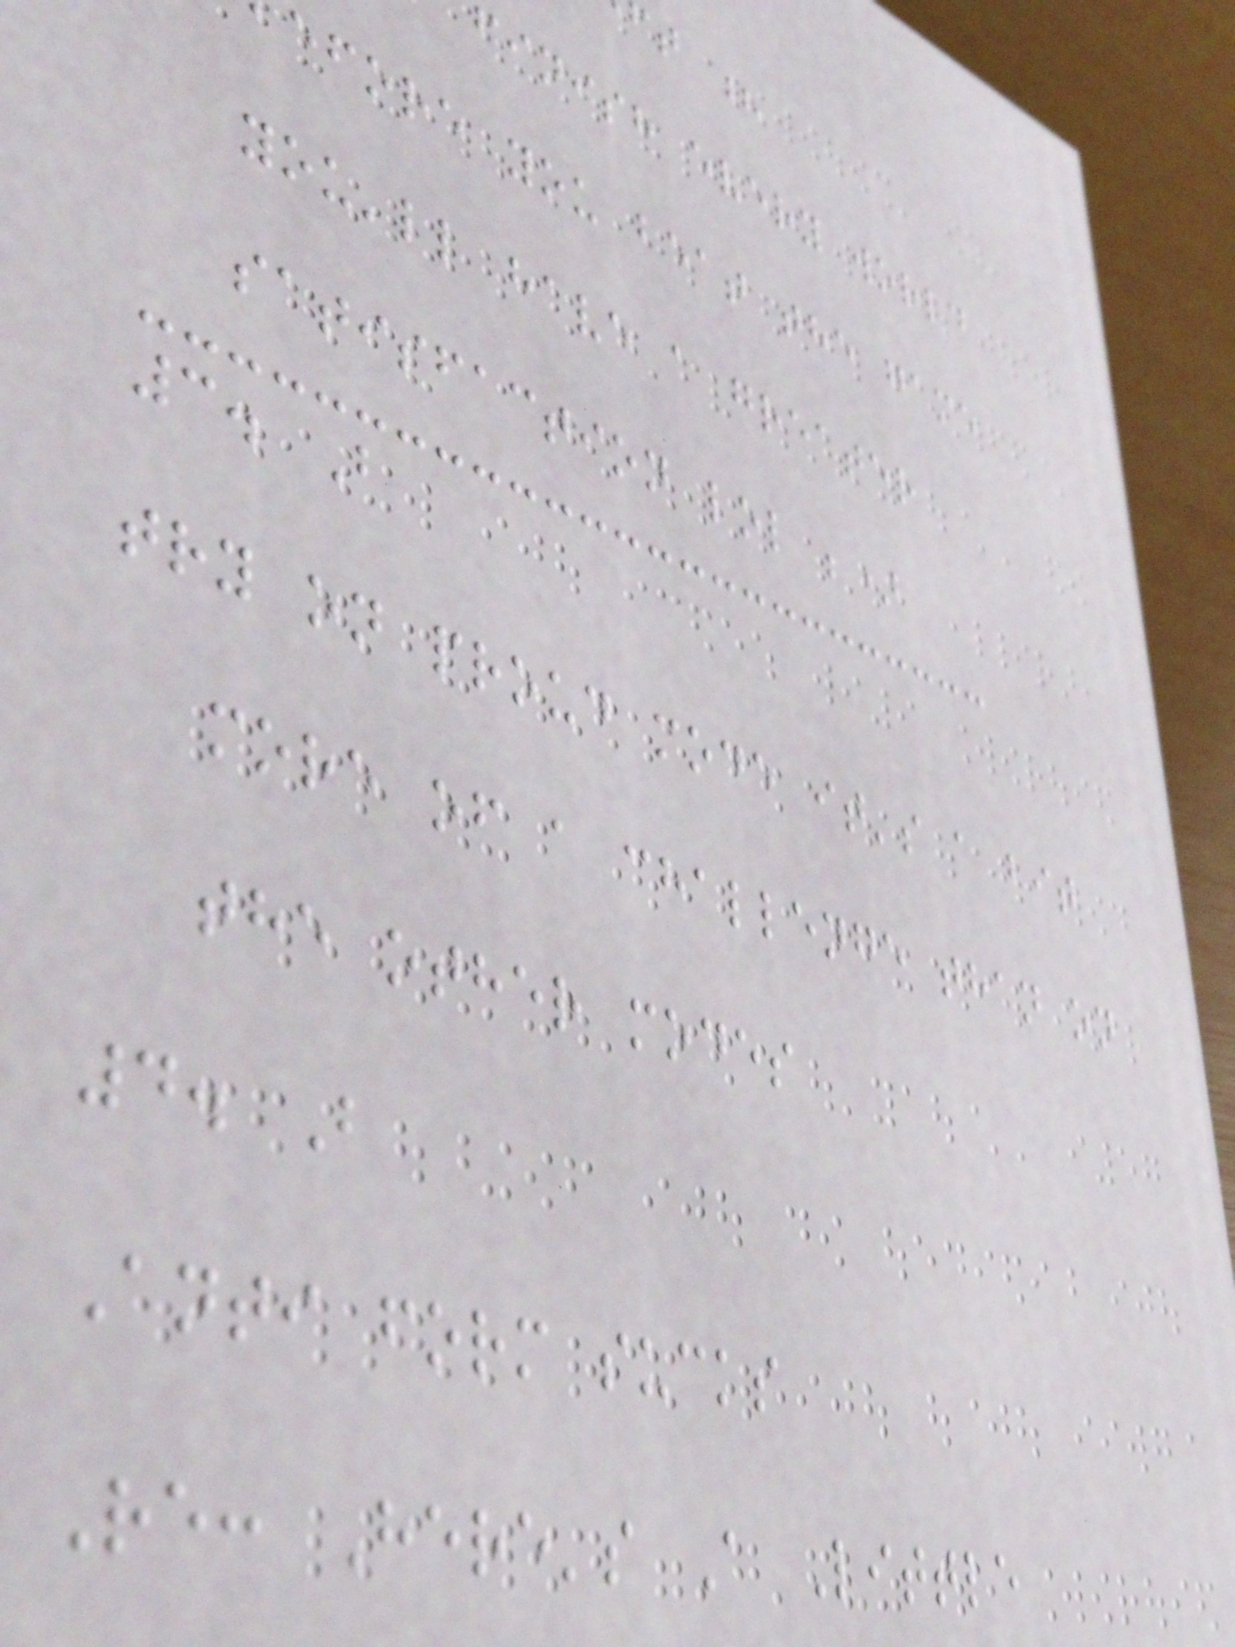finish every world
efore you beat the game
you'll have a greater
satisfaction lol ;)
3. B
try on proud mode it's a bit
more of a challenge than on
the other modes
4. B
Anti form sucks
Re: Here's A Little
